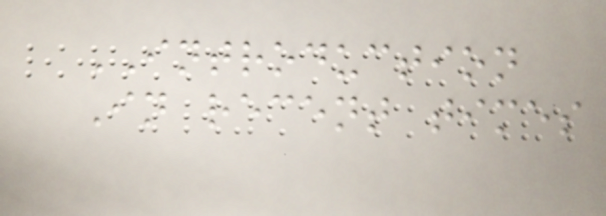INTRODUCTION
In recent times
